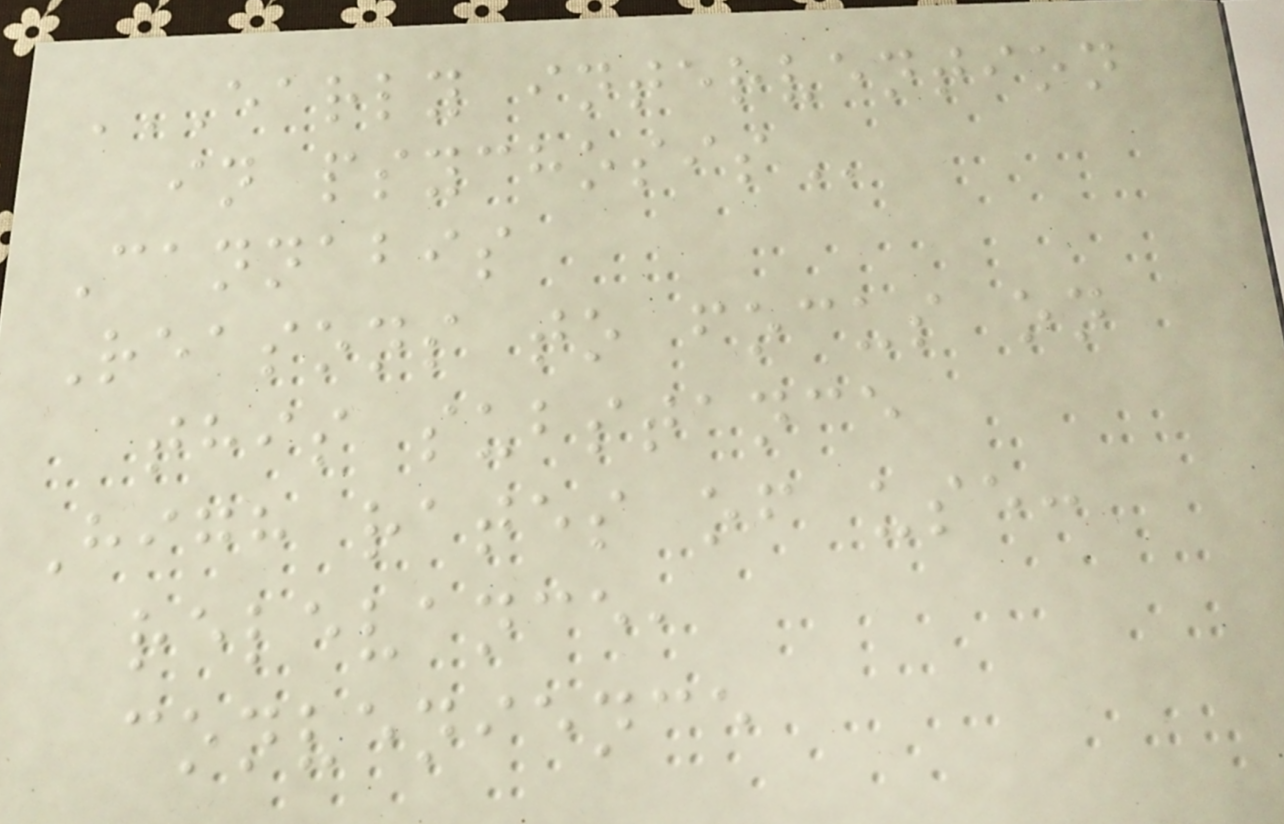EARLY INTERVENTION
IN PSYCHOSIS
Cannabis
Reasons to focus on
this substance
High rates of use:
relevance,
convenience
